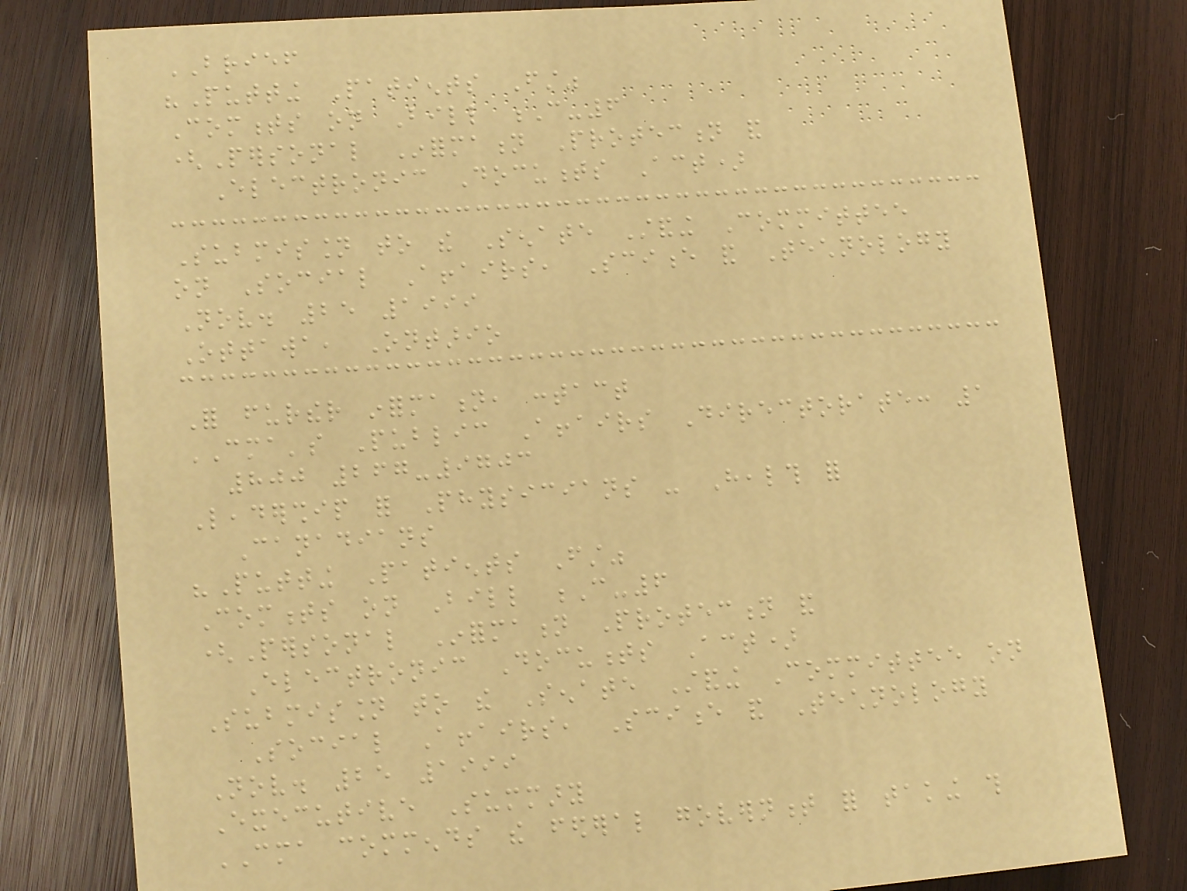BRIEF
"Putting Patients First"
Comments on Bill C-6
(Personal Information Protection and
Electronic Documents Act)
Submission to the Senate Standing Committee
on Social Affairs, Science and Technology
Nov. 25 1999
Ottawa, Ontario
For further information, contact
CMA's Public Affairs Directorate: 1
800 267-9703
Leadership for Physicians - Health for
Canadians
"Putting Patients First"
Comments on Bill C-6
(Personal Information Protection and
Electronic Documents Act)
Submission to the Senate Standing Committee on
Social Affairs, Science and Technology
Nov. 25 1999
Executive Summary
CMA commends the federal government for taking this
